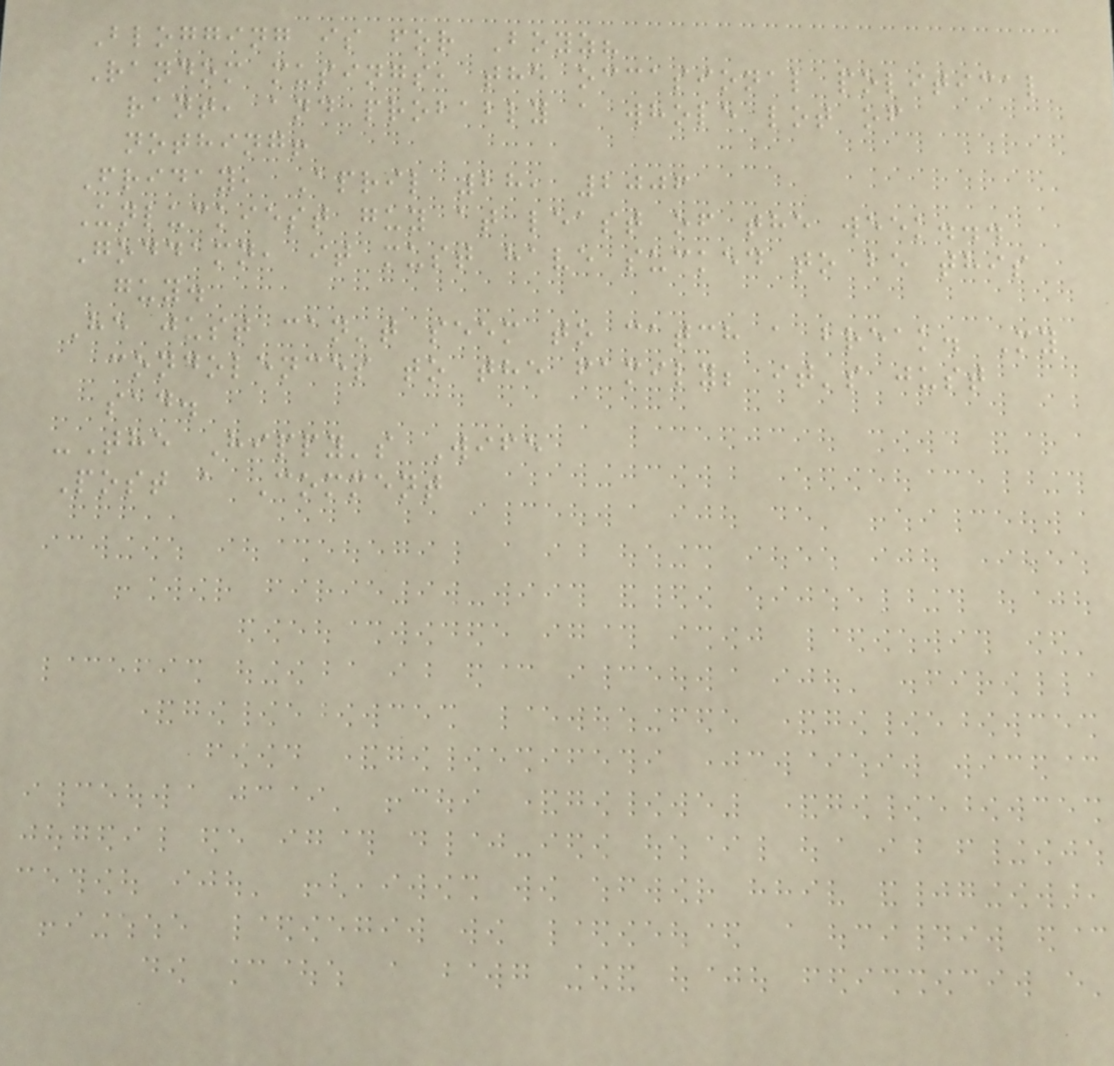Blogging is for Boyz?
Random musings, the occasional political
rant, and probably a whole lot of
nothing!
Friday, April 28, 2006
Unluckiest guy at least of the week...
Goddamn, it must have sucked to be this
guy.
He just can't seem to catch a break. My
condolences to the family; it's just
sad.
-The Hippy's Wife
Post a Comment
